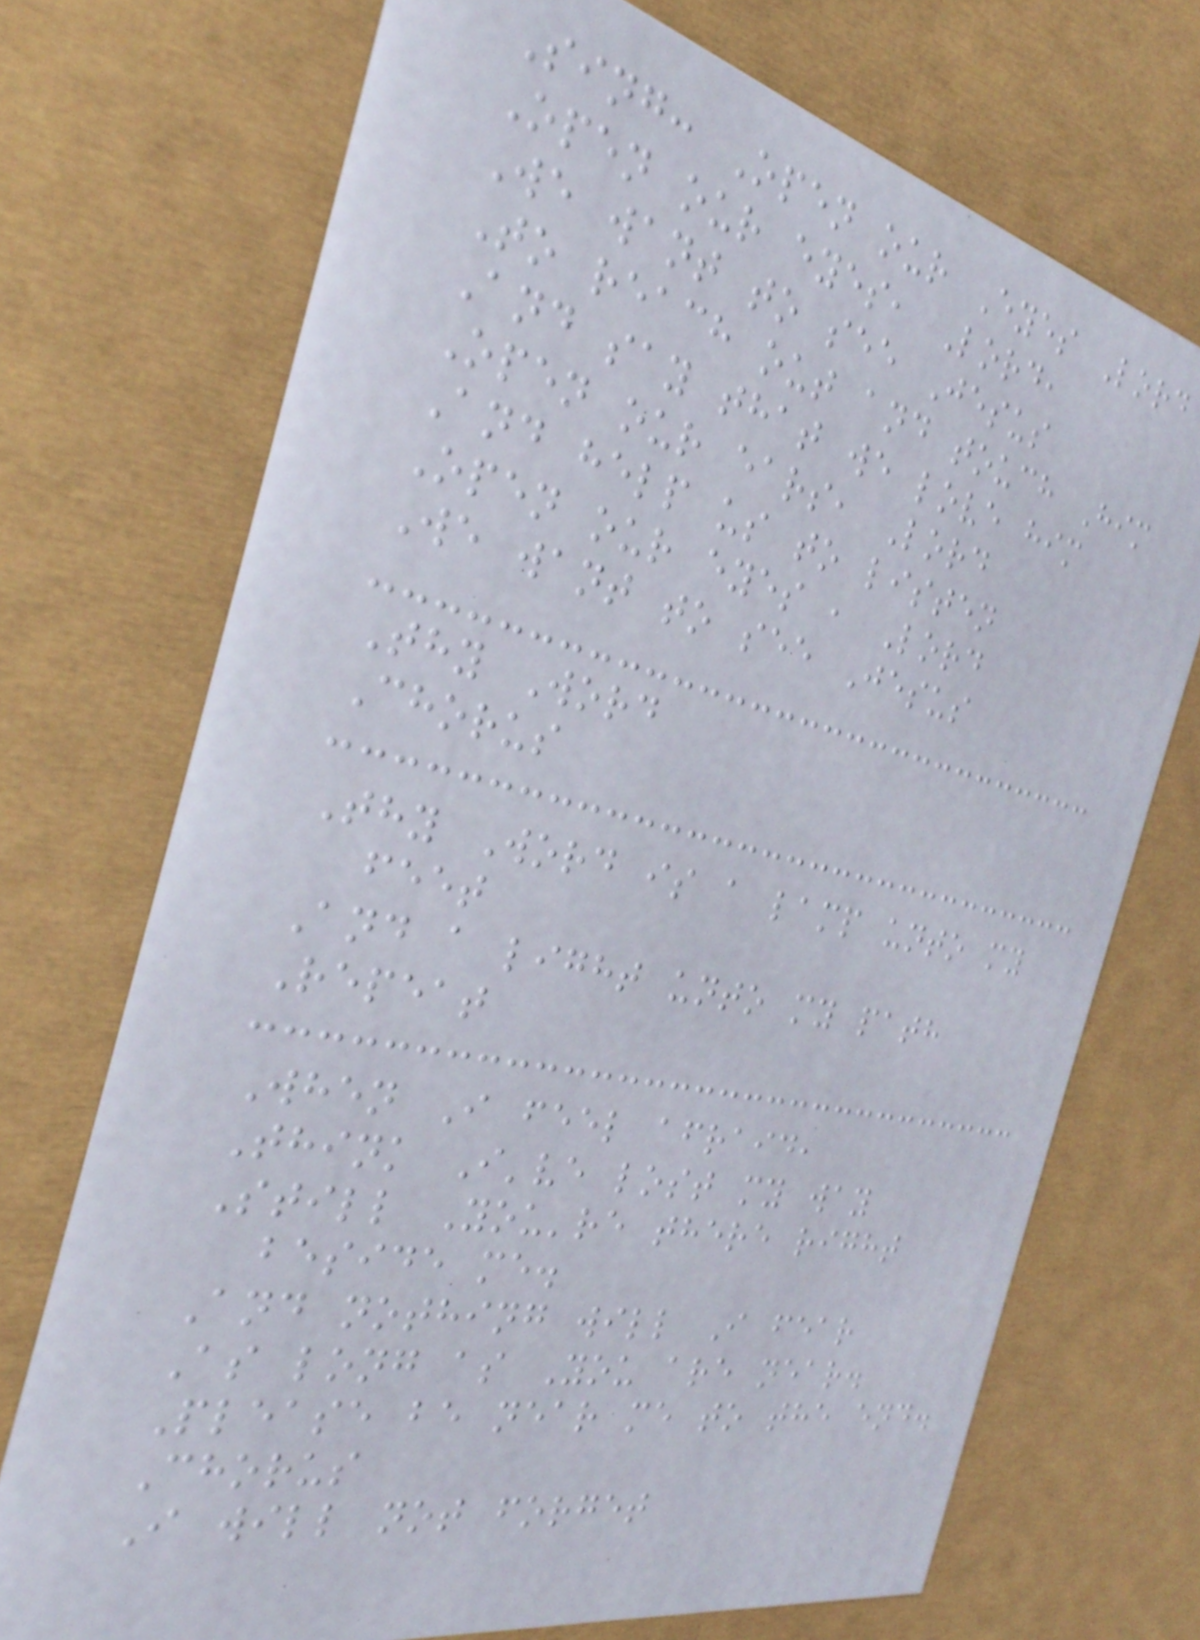Sing: Open our Eyes Lord
Open our eyes, Lord,
We want to see Jesus
To reach out and touch Him
And say that we love him
Open our ears, Lord
And help us to listen
Open our eyes , Lord
We want to see Jesus
Thy Word
Chorus
Thy Word is a lamp unto my
feet
And a light unto my path
Repeat
When I feel afraid,
Think I've lost my way
Still You're there right
beside me.
And nothing will I fear
As long as You are near.
Please be near me to the end.
Chorus
I will not forget
